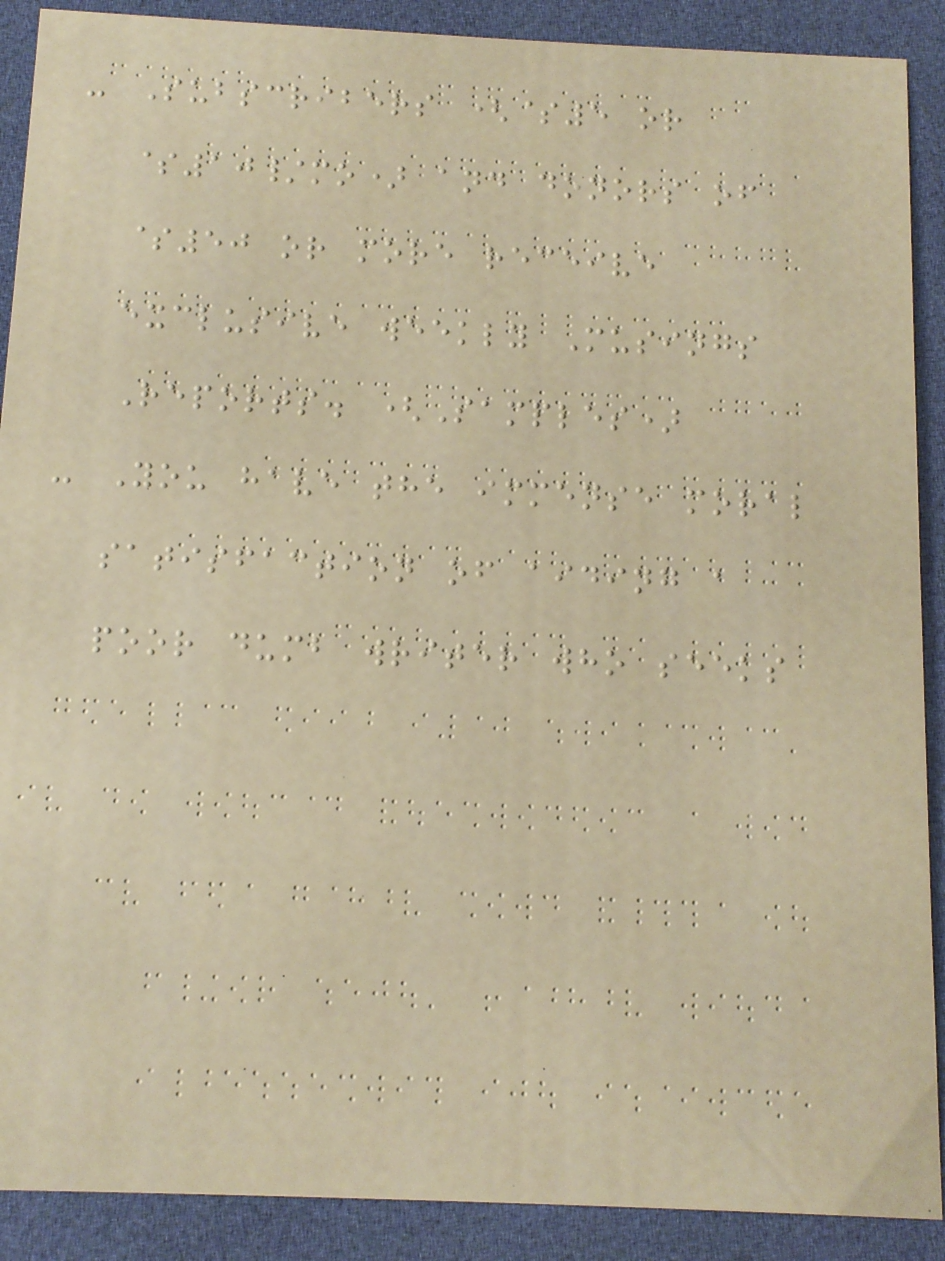- Subscribers ($5 or
$10/mo) and donors of
$50 or more receive
exclusive weekly Musings
Reports. (Samples)
- You have the immense moral
satisfaction of aiding a
poor dumb writer who seeks
